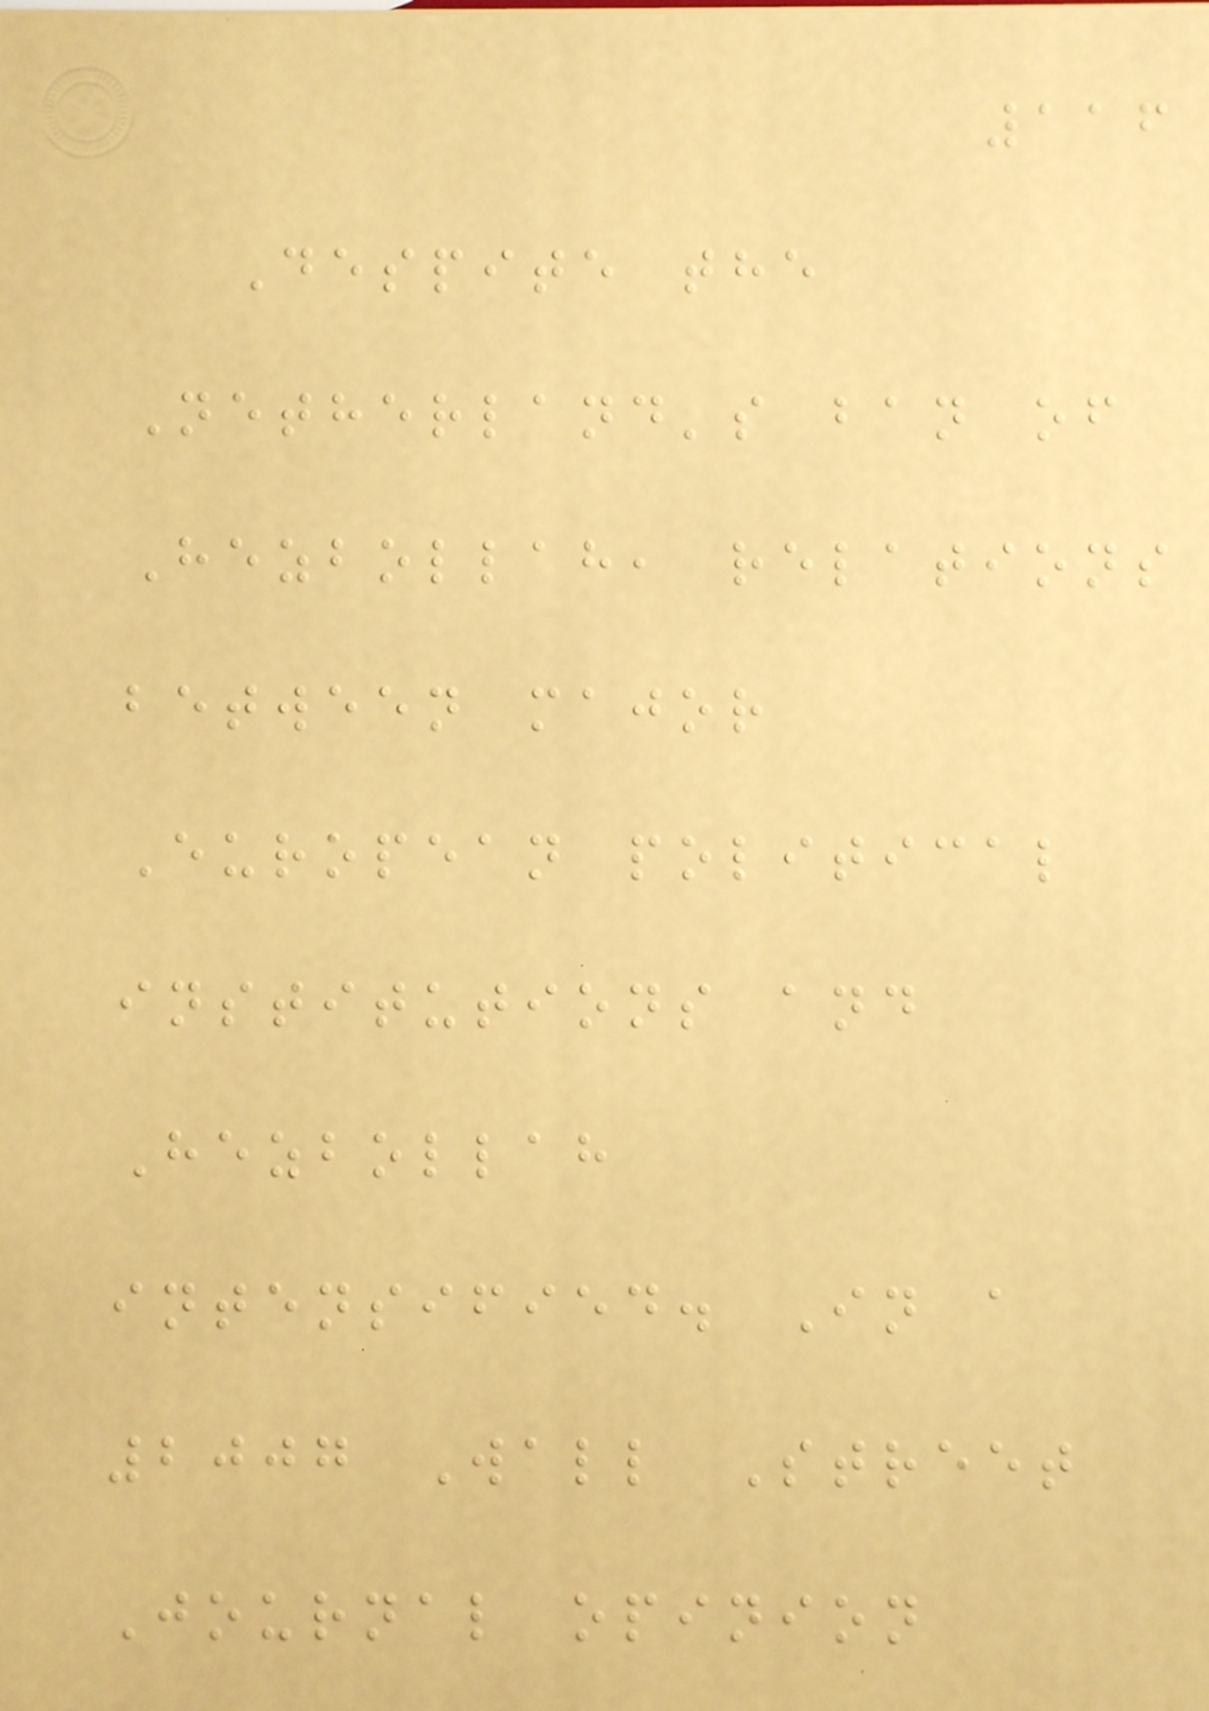116
Despite the
Netherland's ban of
Hezbollah, relations
between major
European political
institutions and
Hezbollah
intensified. In a
2007 Wall Street
Journal opinion
